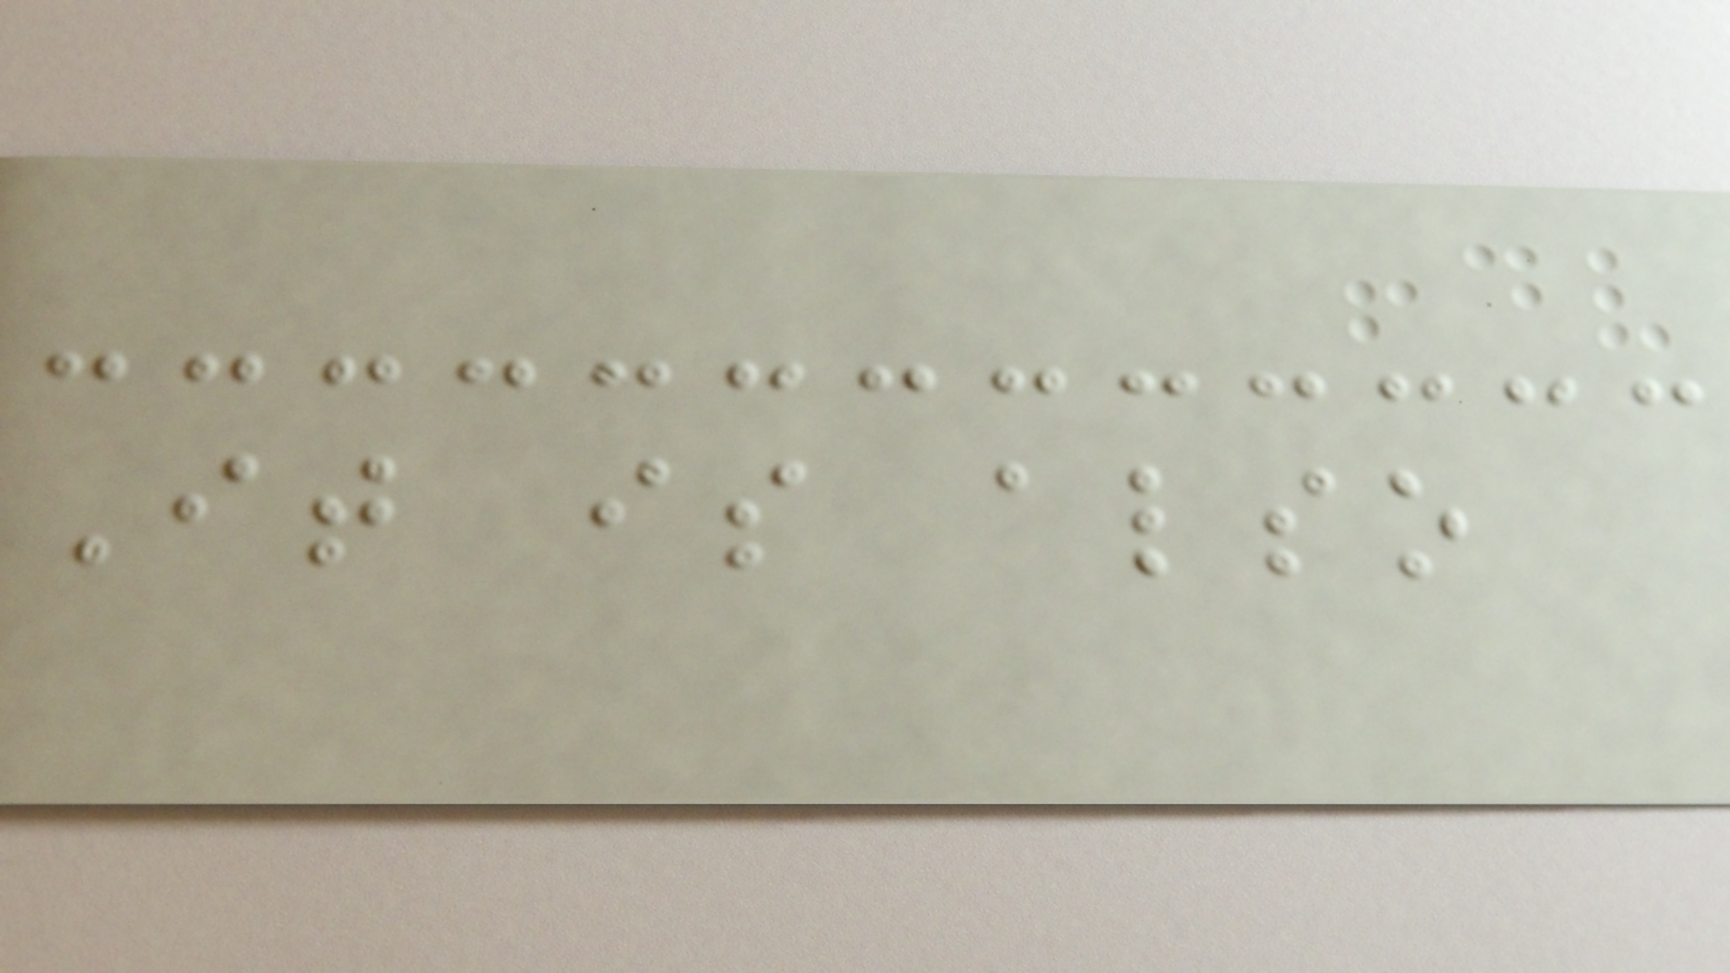It is also
